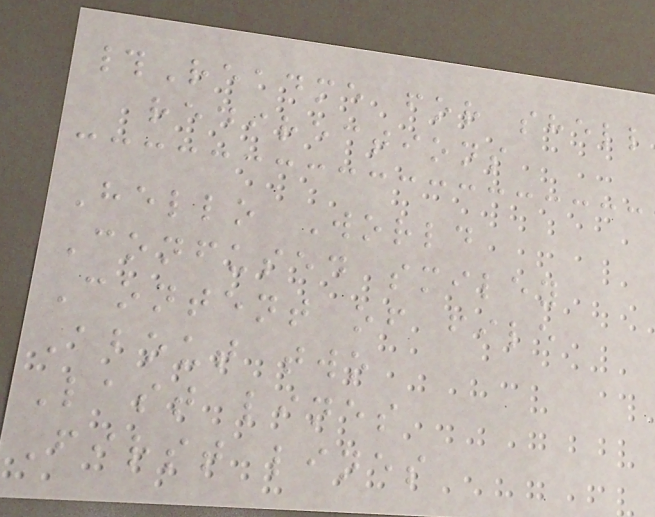#Readme for shell
redirections
Hello World
Confused smiley
Content of file
About two
Last lines
First lines
